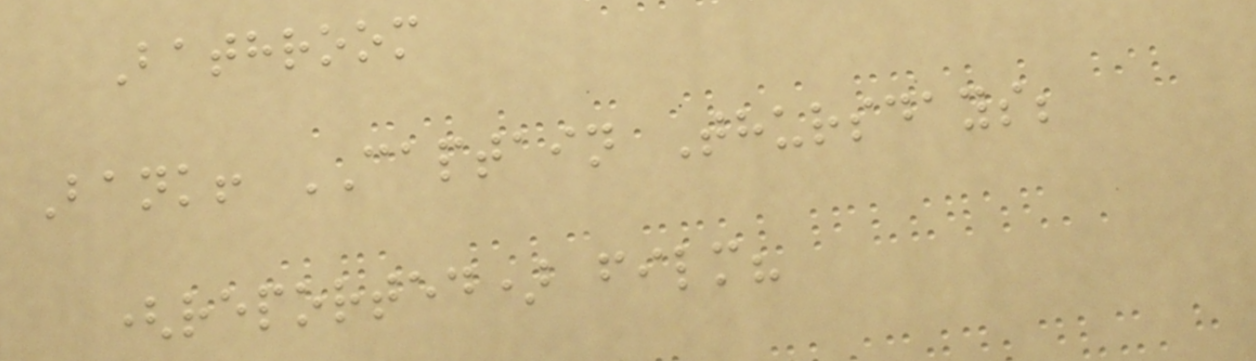Bathroom
Bank! CAPTAIN Thursdays;
(reported) film?
